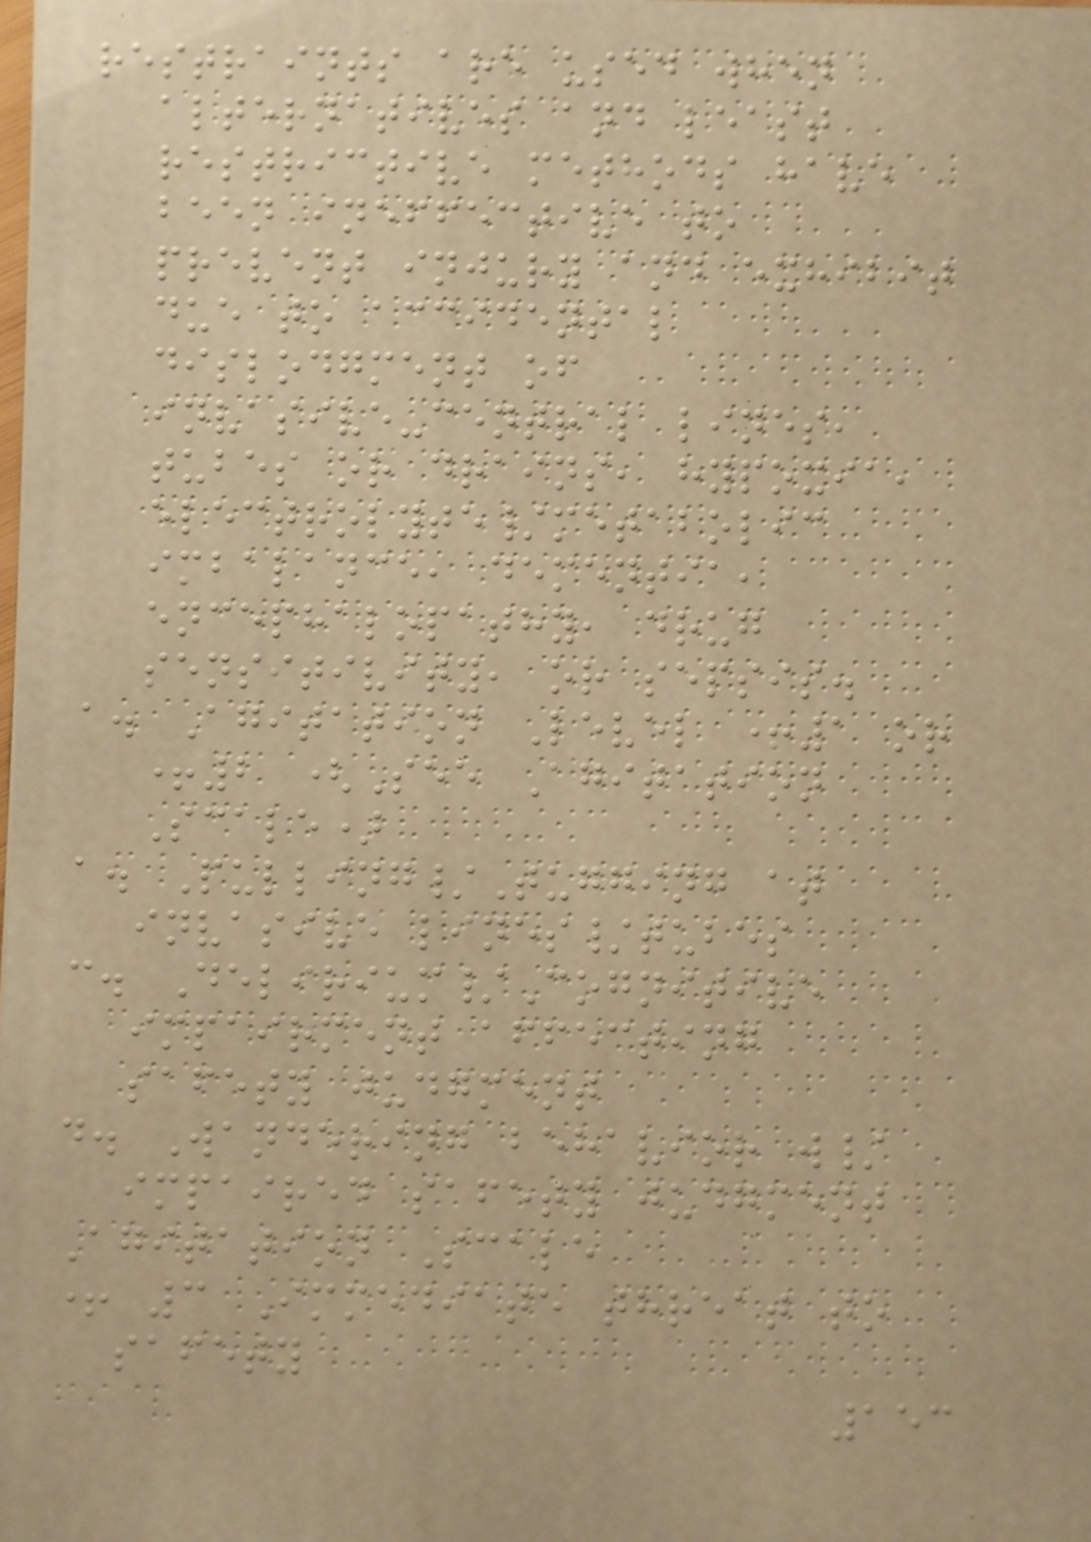restraints are used when
alternatives and least
restrictive methods have
been ineffective to
prevent injury and exhibit
due to accidental
dislodgment of
invasive-central lines,
tubes or drains, hypoxia,
electrolyte/metabolic
imbalance, dementia,
encephalopathy, drug
sensitivity, or sepsis.
a. Agitation Level +1 or
+2 (See Agitation
Scale)
a. Pulling/Tugging at
invasive lines/tubes
c. Delirium/Cognitive
impairment affecting
safety judgment
d. Wandering behavior w/
impaired safety judgment
Agitation Scale
+ 3 Immediate threat to
safety
153
